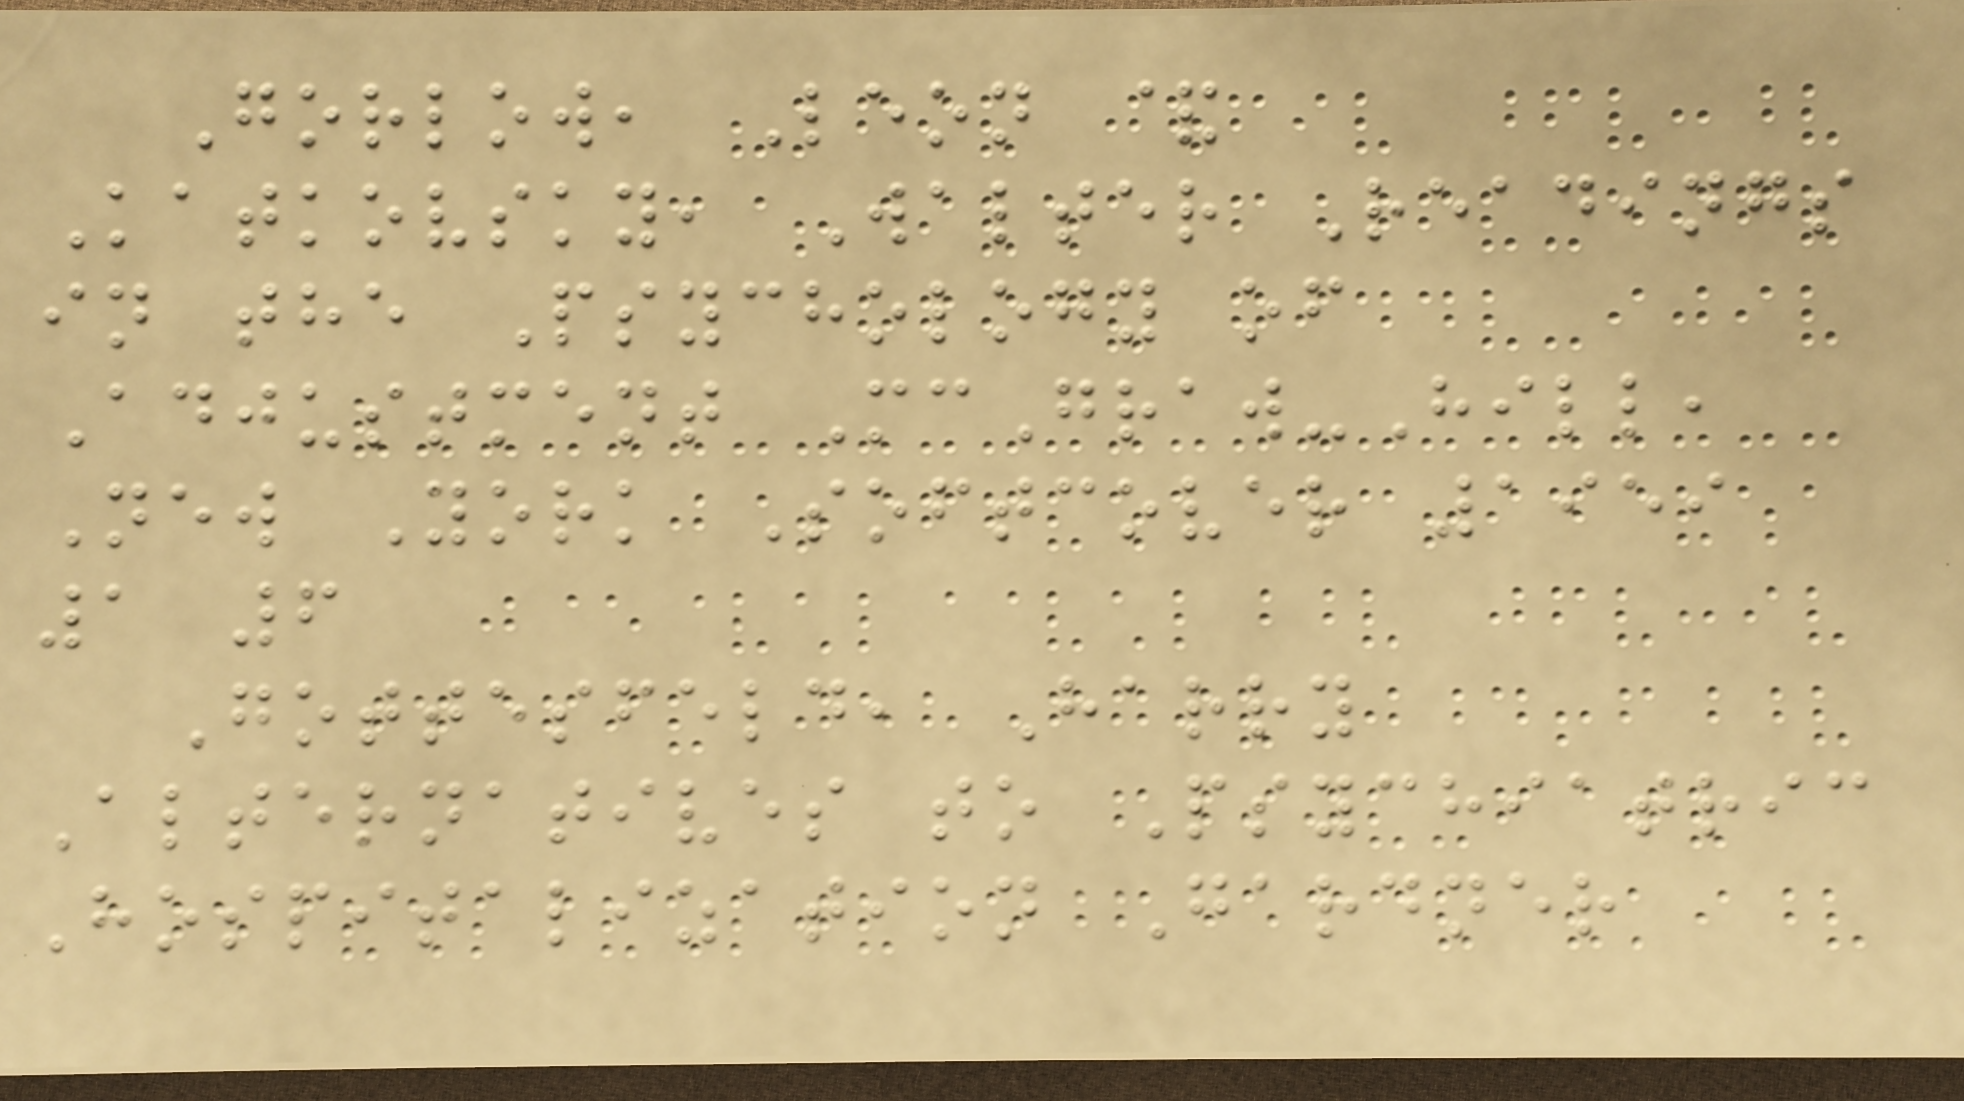Gorlow, Leon &
Katkovsky, Walter Readings
in the Psychology of
Adjustment McGraw-Hill,
New York Softcover 1959
1 6
Gottesfeld, Harry
Alternatives to Psychiatric
Hospitalization Gardner
